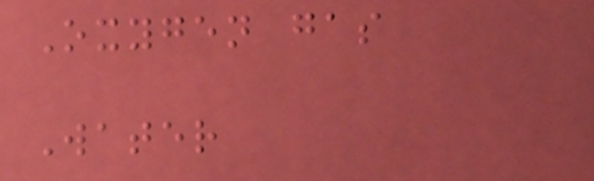Oxygen gas
Water
